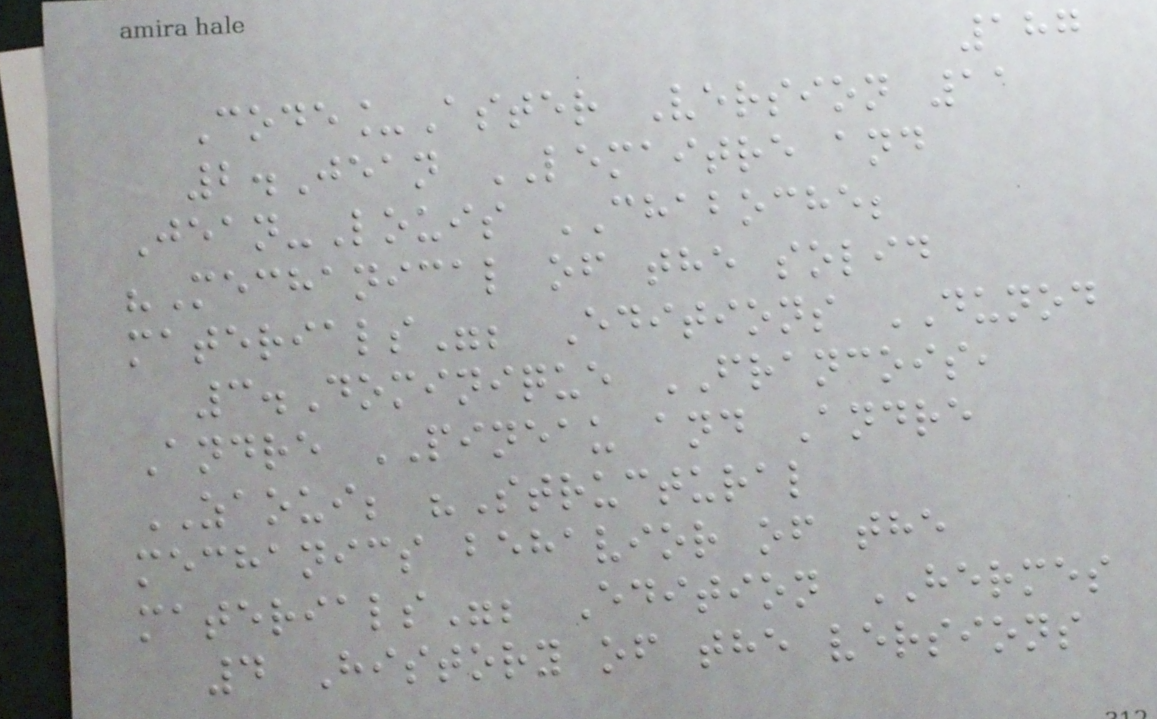187
Code_Aster Version 11
2.Jean LEMAITRE and
Jean-Louis CHABOCHE;
"Mechanical of the solid
materials"; Editions DUNOD
3.Dominique FRANCOIS,
Andre PINEAU and Andre
ZAOUI; "Structural
mechanics behavior of the
materials"; Edition HERMES
4 History of the versions
